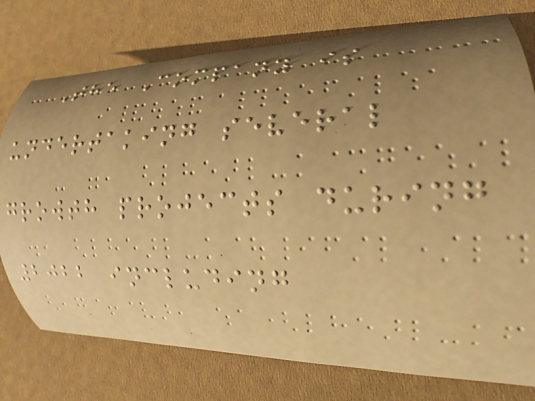The Company is
undertaking several
growth projects during
2022 including
